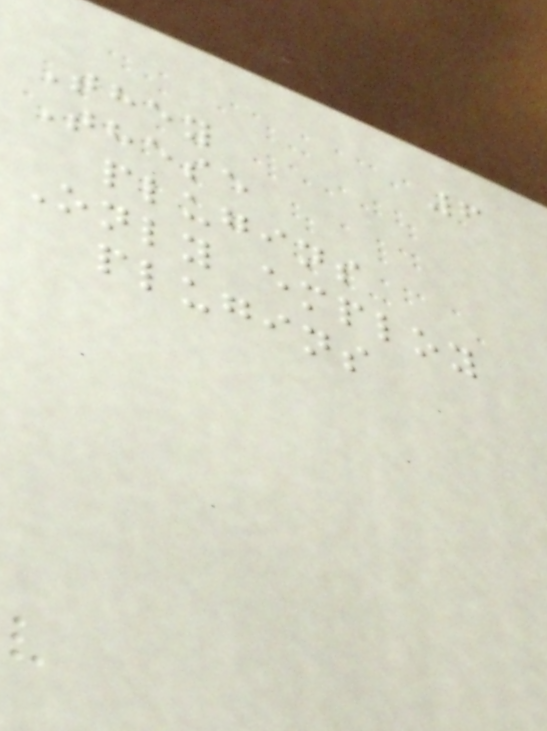6
They
These
plugins
Only employ
plugins
